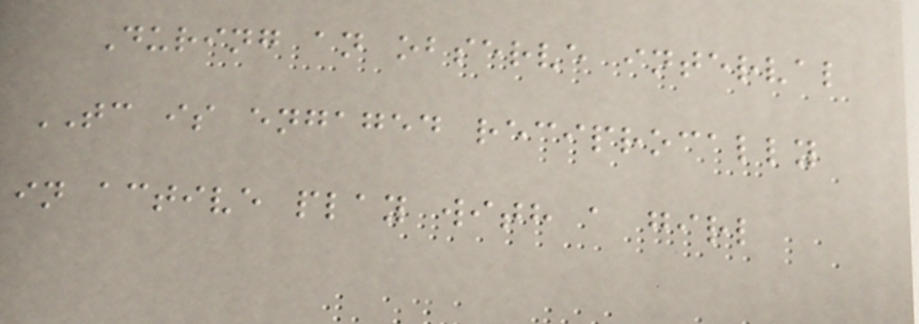During an observe interval
TC is engaged reciprocally
in active play with a girl
